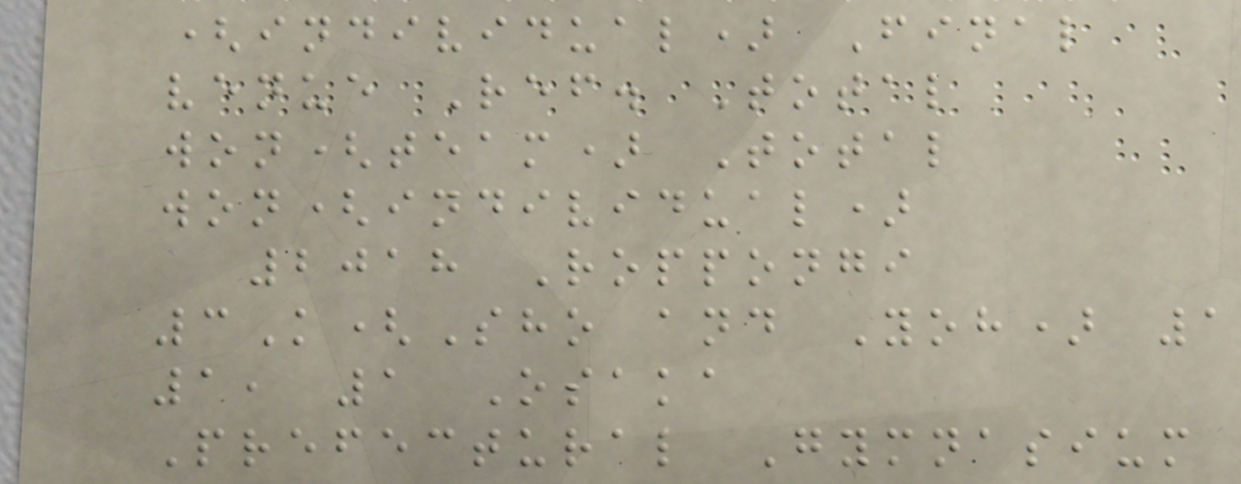(individual) Final
venue Ref. Total
won(team) Total
won(individual)
2018 Roppongi
3K(Sho and Yoh) 1
1, 1 Osaka
Prefectural Gymnasium
